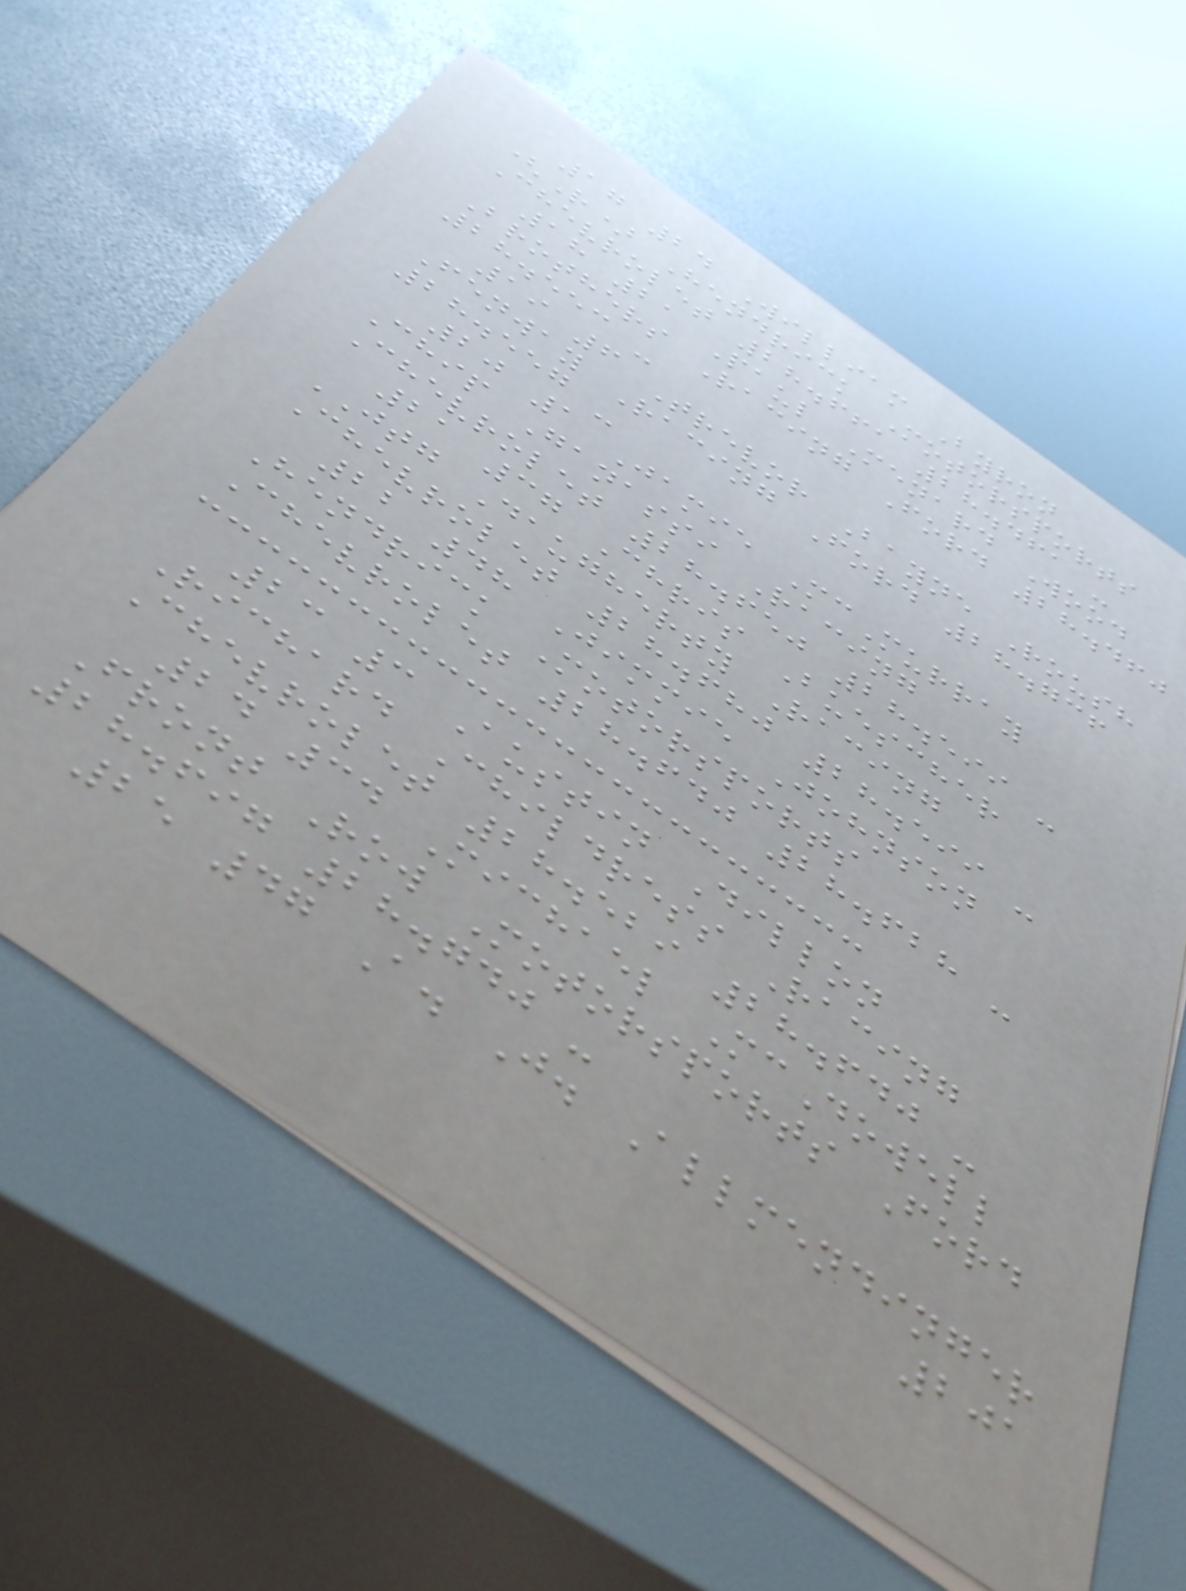17 24 William Byron
(R) Hendrick Motorsports
Chevrolet 28.661 28.461 -
18 21 Paul Menard Wood
Brothers Racing Ford 28.460
28.553 -
19 6 Trevor Bayne Roush
Fenway Racing Ford 28.736
28.557 -
20 1 Jamie McMurray
Chip Ganassi Racing
Chevrolet 28.650 28.599 -
21 37 Chris Buescher
JTG Daugherty Racing
Chevrolet 28.680 28.599 -
22 48 Jimmie Johnson
Hendrick Motorsports
Chevrolet 28.640 28.628 -
23 3 Austin Dillon
Richard Childress Racing
Chevrolet 28.529 28.640 -
24 34 Michael McDowell
Front Row Motorsports Ford
28.697 28.740 -
25 47 A. J. Allmendinger
201
